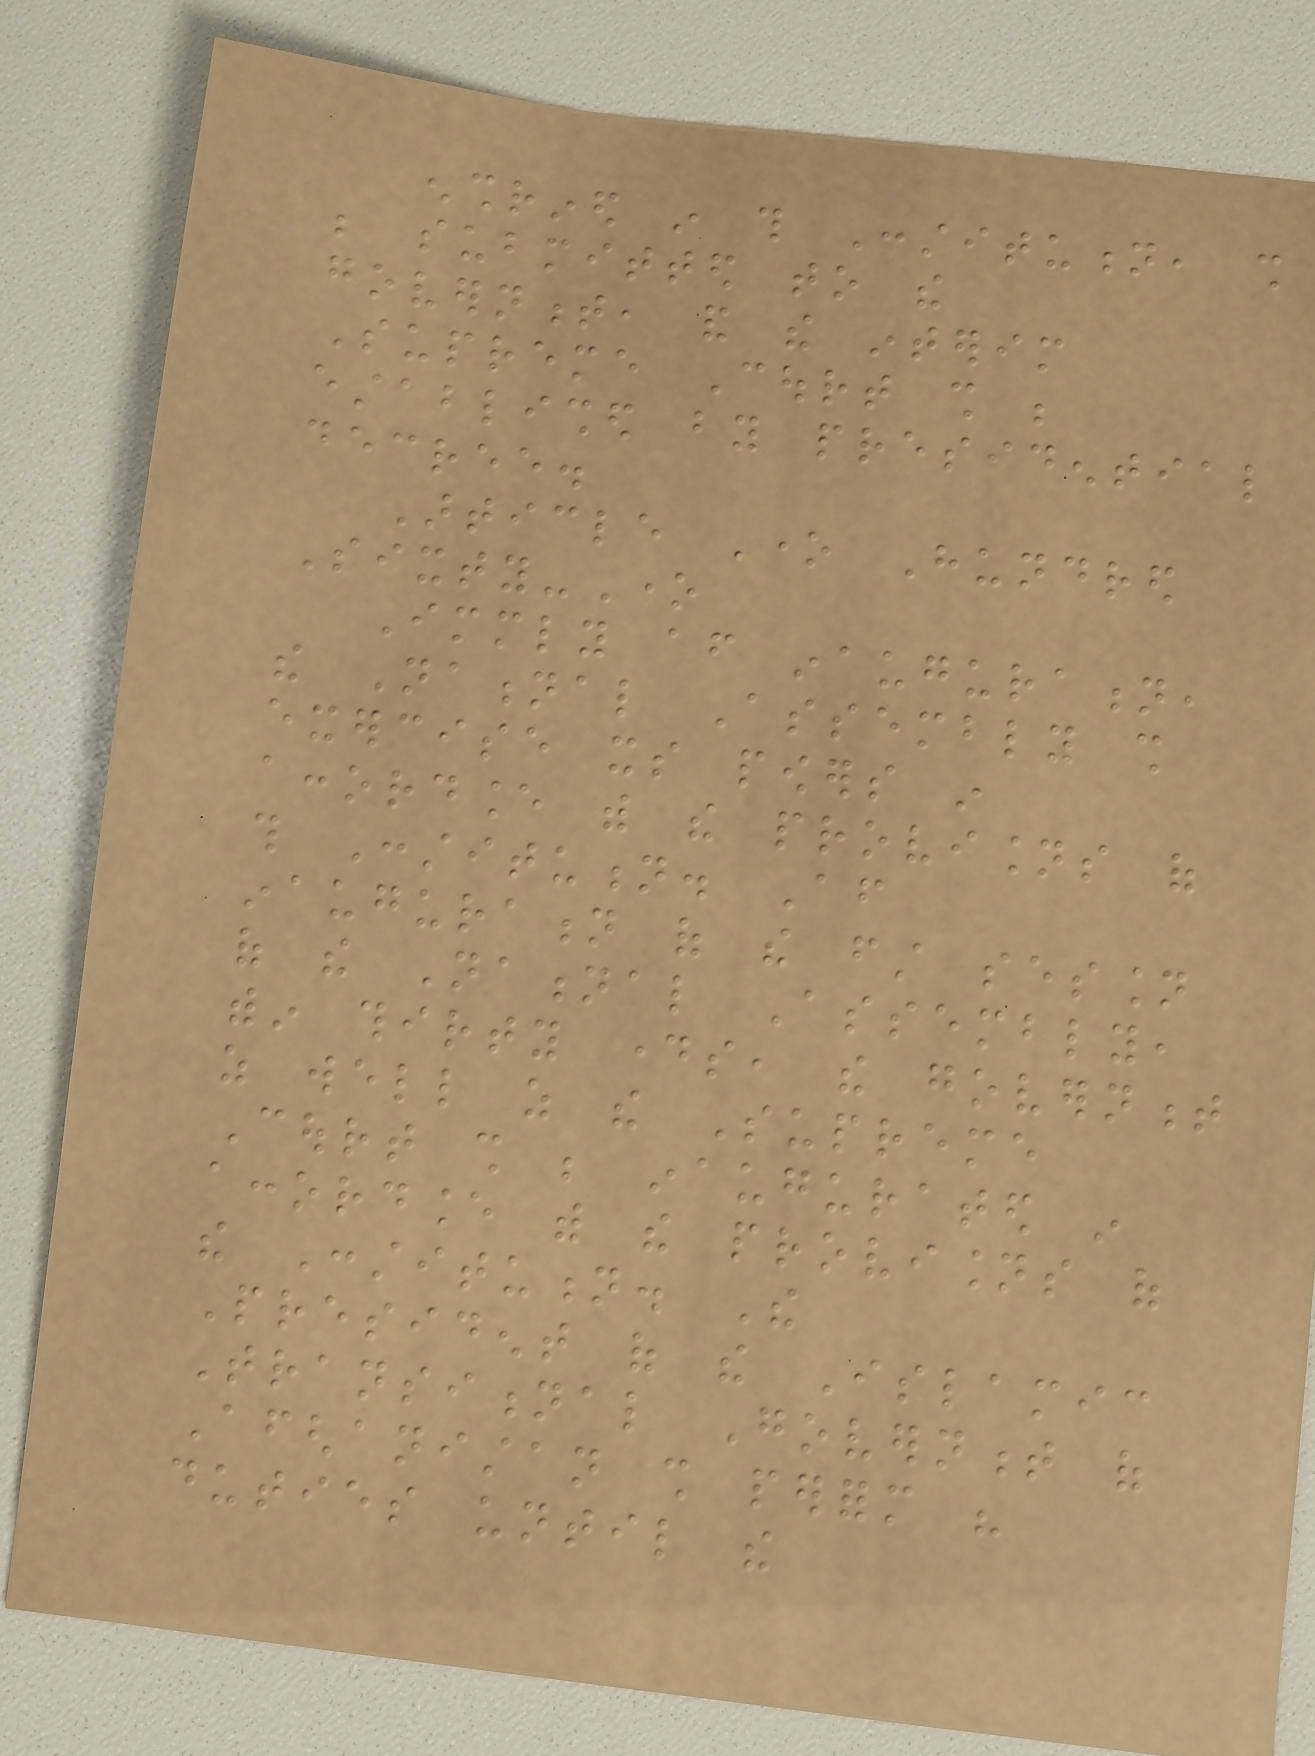enshrined in this Constitution, shall
be submitted to the
government, and the interim
Supreme Court shall be
established by presidential
decree.
Article One Hundred
Sixty-One
Immediately after inauguration,
the National Assembly shall
exercise its powers in
accordance with the provisions of
this Constitution. After
inauguration of the first session
of the National Assembly,
within thirty days, the government
as well as the Supreme
Court shall be inaugurated in
accordance with the provisions of
the Constitution. The
President of the Islamic
Transitional Government of
Afghanistan shall perform his
duties until the
